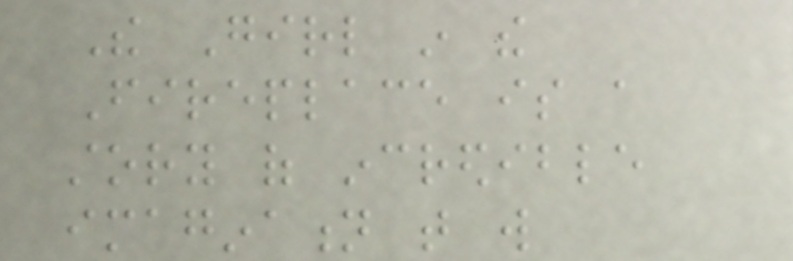The Girl in the
Fireplace is a
story of incredible
imagination that will
